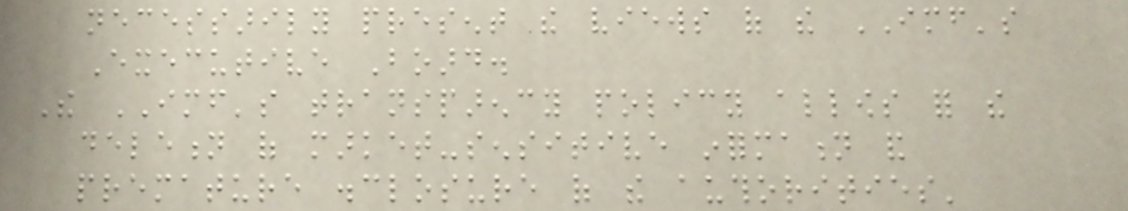necessarily present the views of the IMF's
Executive Board.
The IMF's transparency policy allows for the
deletion of market-sensitive information and
premature disclosure of the authorities'
